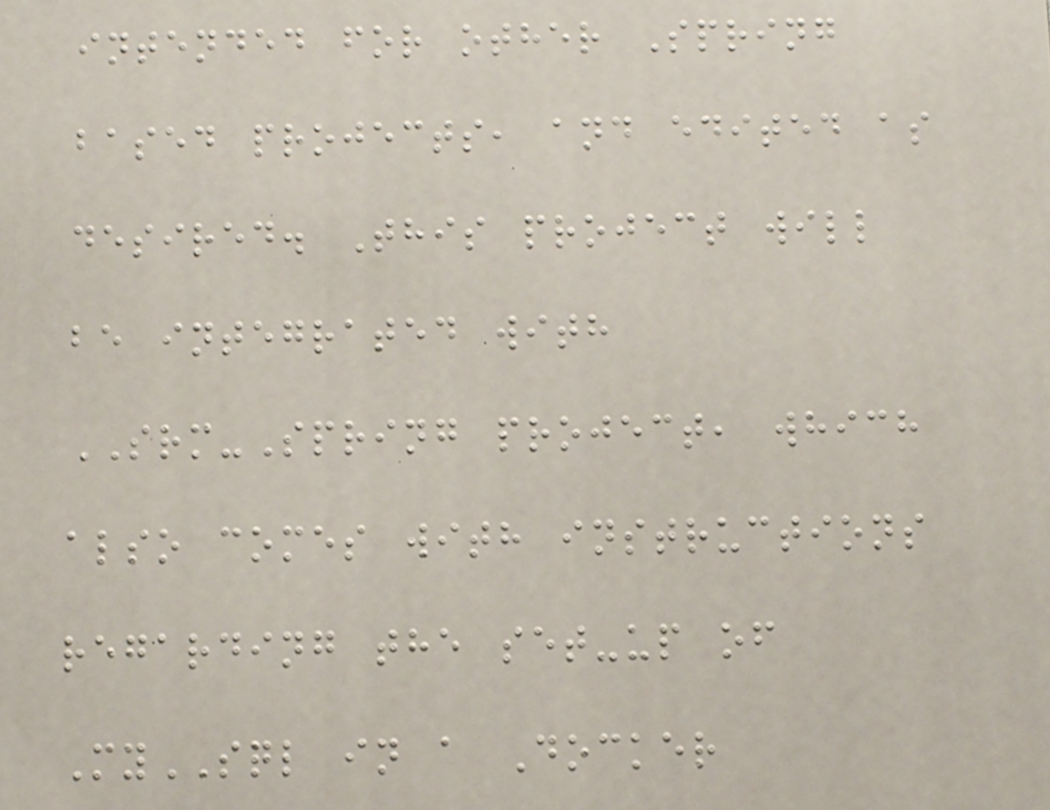intended for other Spring
based projects, and edited as
desired. This project will
be integrated with
SRM-Spring project, which
also comes with instructions
regarding the set-up of
MySQL in a Docker
